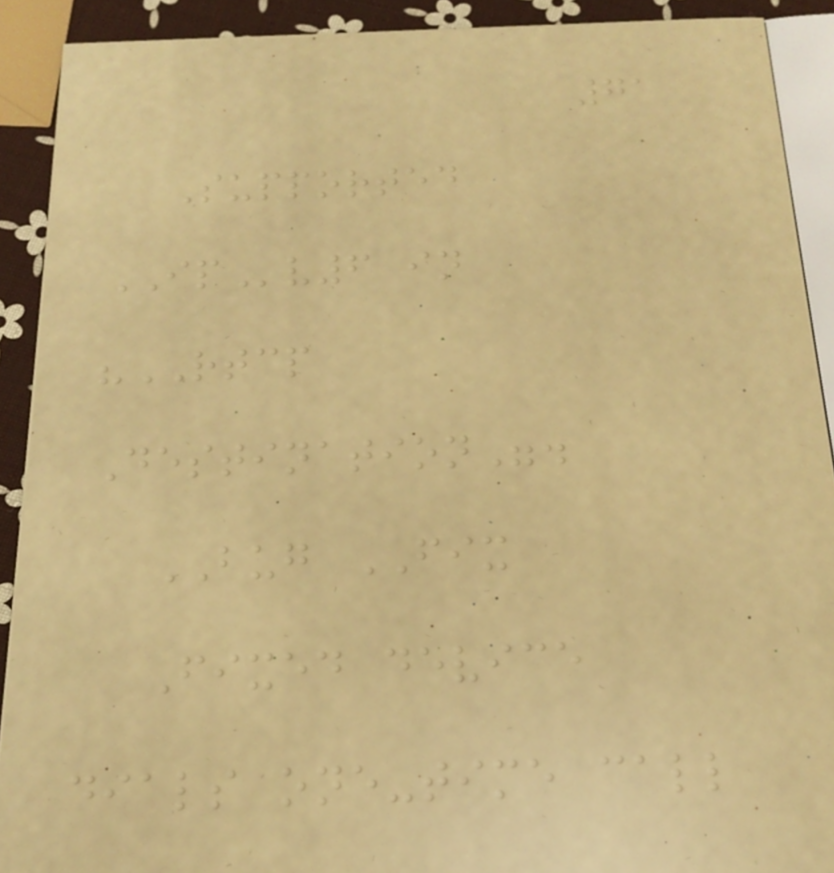71
Supported
IPv6 in
"RTCP
Destination".
BUG FIX
Fixed device
dials one-time call
